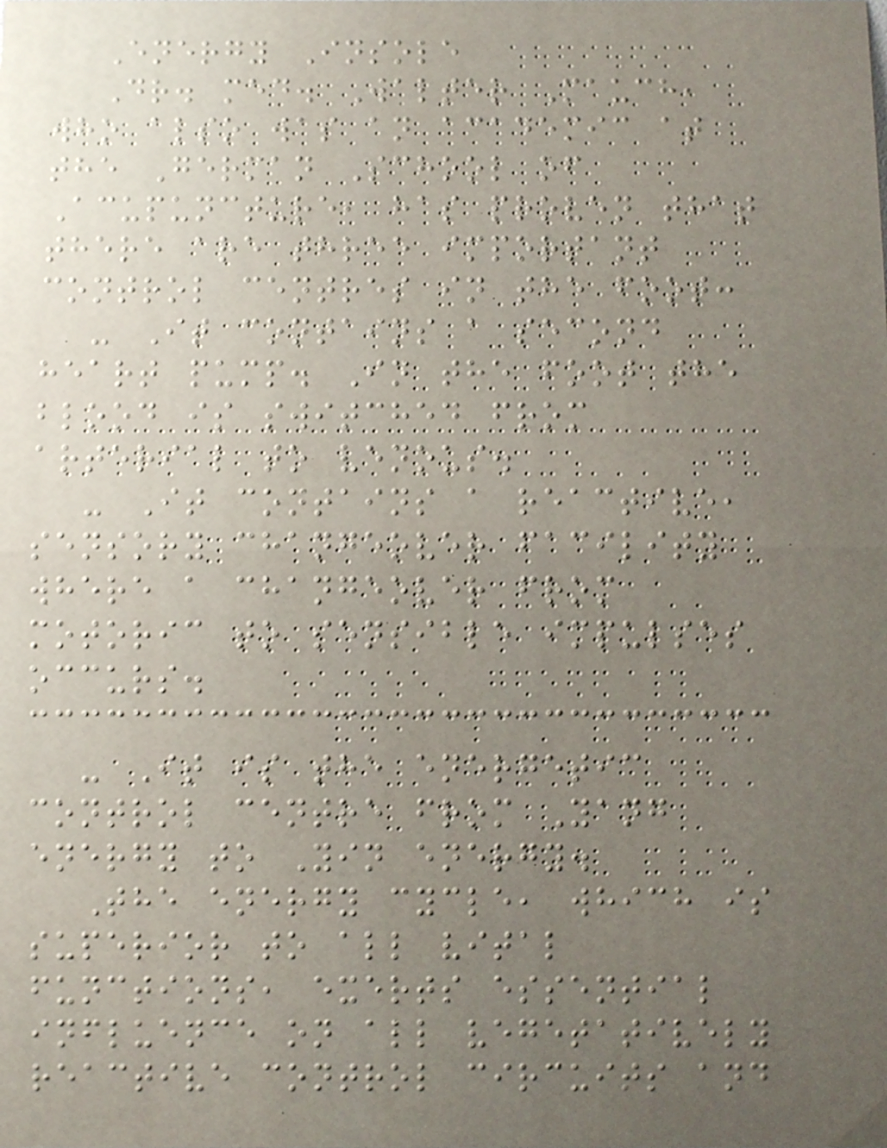Energy Insole
Dr. med. Walter Mauch,
who also was an academic at
the German School of
Acupuncture, has proven that
there are three important
control centres in the foot:
- It contains a second
heart pump. In the foot the
blood is switched from
arterial to venous.
- It contains a reactive,
sensory changeover facility
where a changeover from
motoric to sensible impulses
occurs.
- It is the energetic
control centre from Yang
energy to Yin energy.
The energy cycle, which is
superior to all vital
functions, exerts essential
influence on all vegetatively
reactive control circuits and
